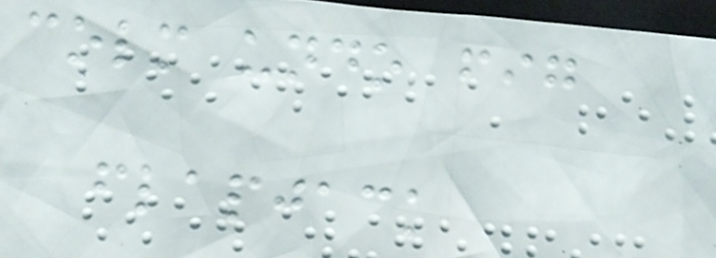colm undo fig
flapjack
